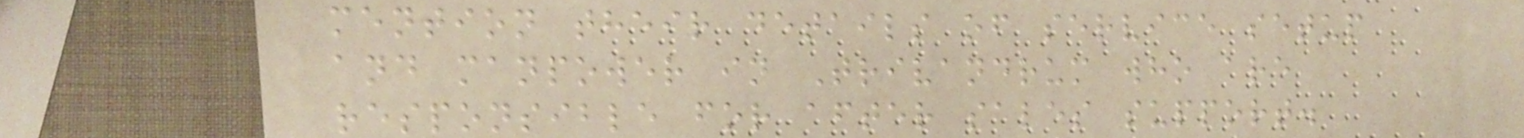mention their details of service setup
and manpower in Trivandrum who are
responsible for after sales support.
